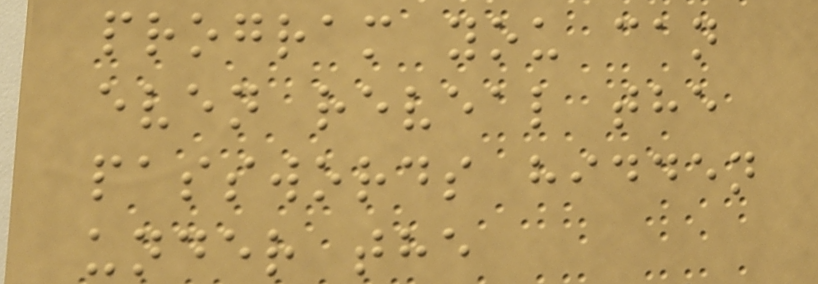program you can
even reveal the
passwords hidden
under the
